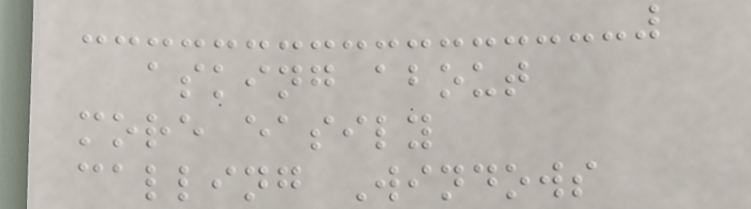asking about
more easily
calling Windows
